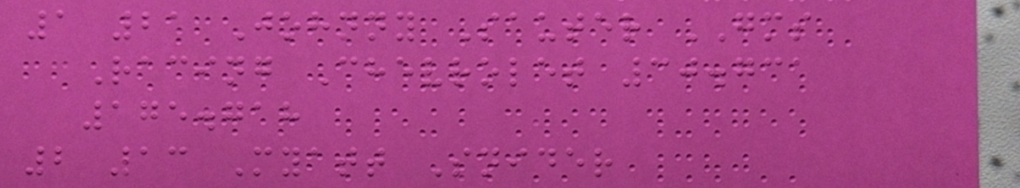1 21 Johnny Sauter GMS
Racing Chevrolet 30.731
175.718
2 13 Myatt Snider
